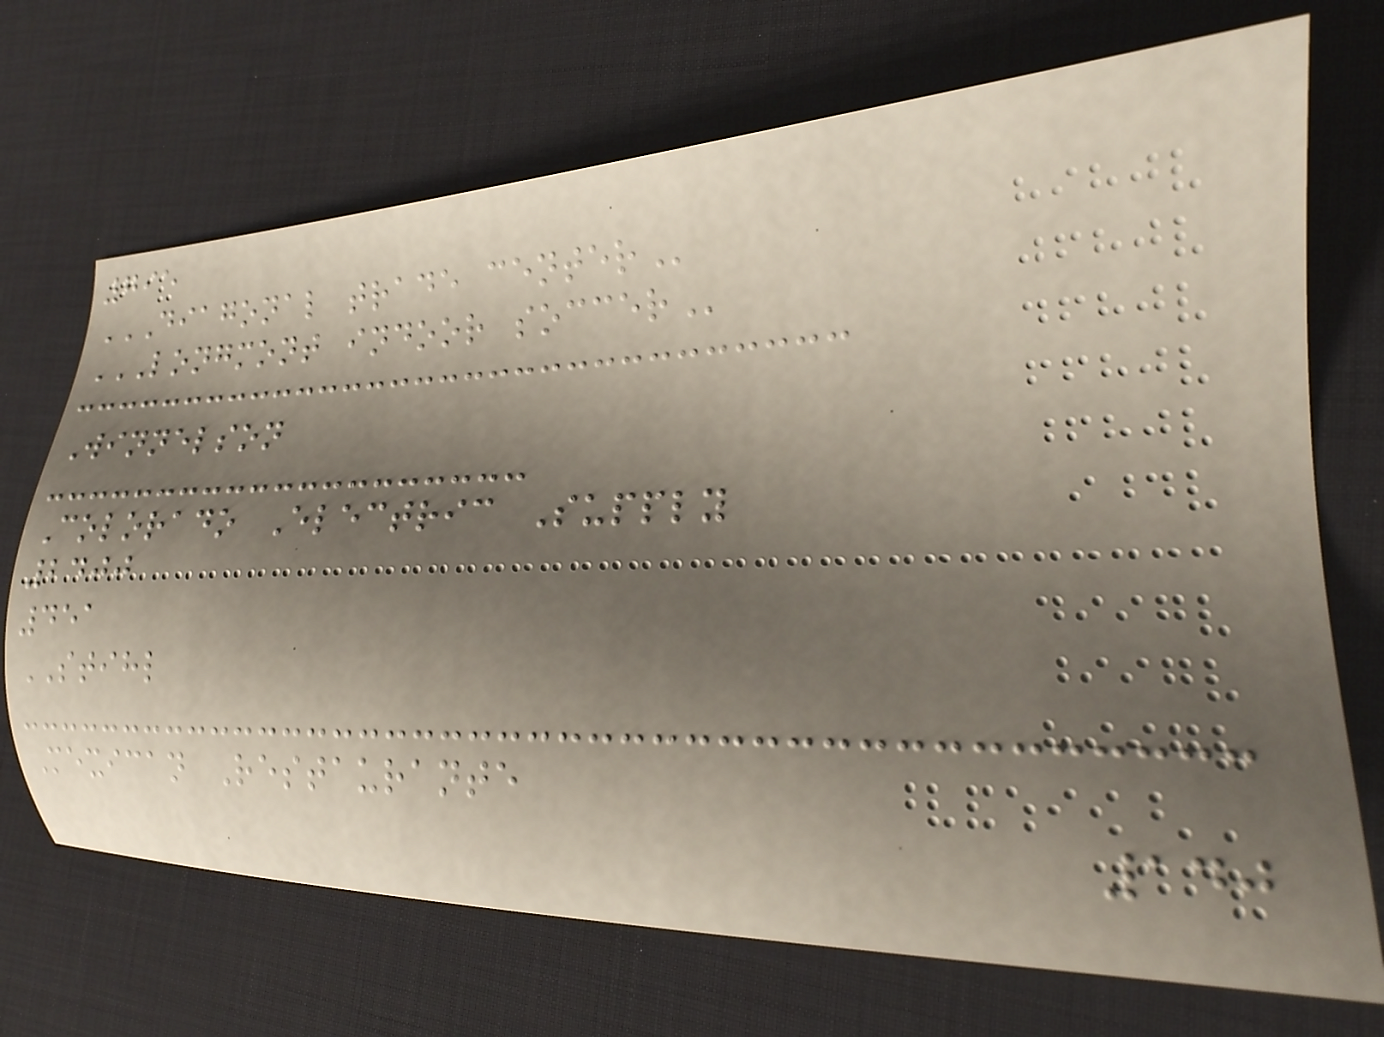795
DIAGONAL TRADE CENTER
LONGMONT INDOOR SOCCER
Winnelson
Colorado Electric Supply
2400
451
STIHL
Mexican Restaurante
140
